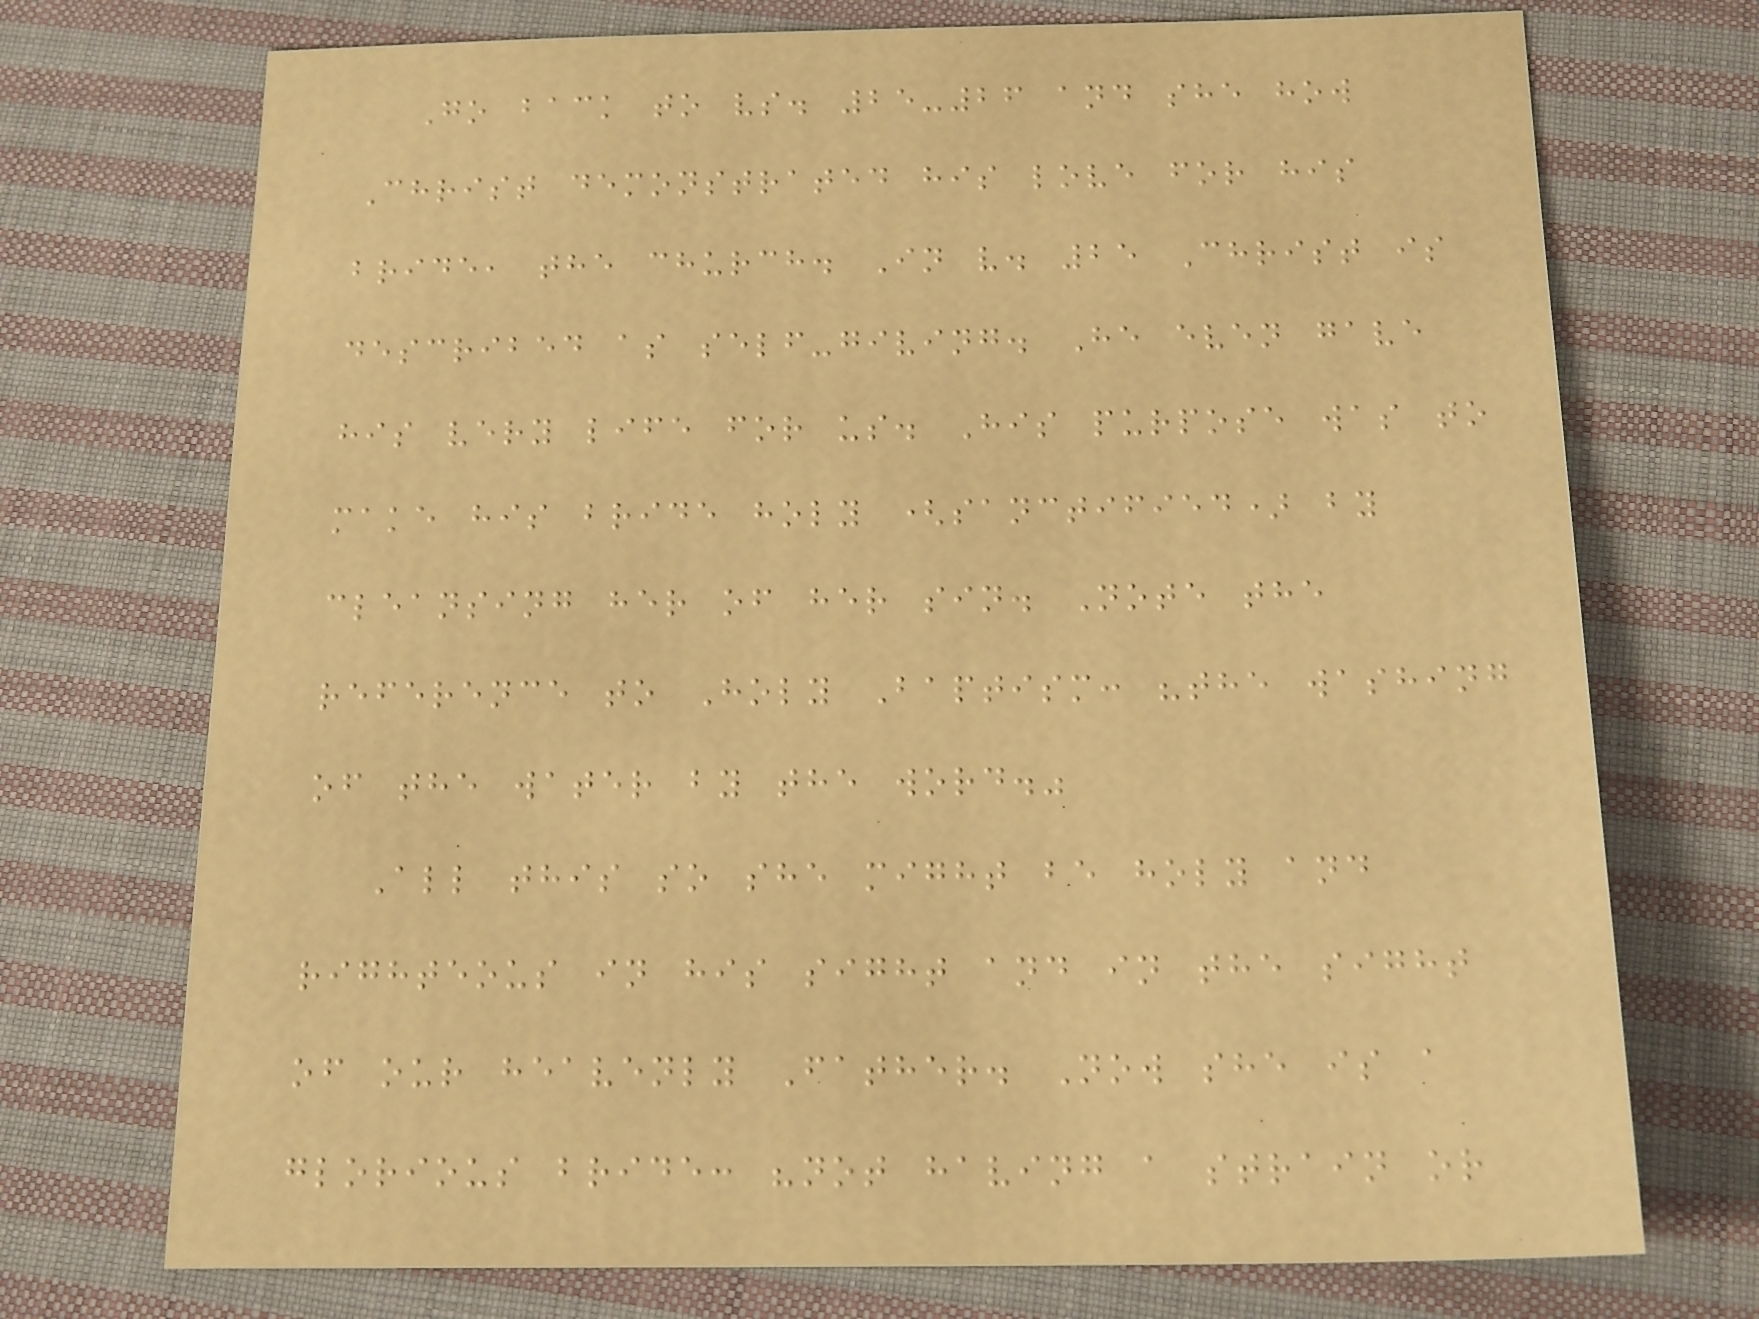Go back to vs. 25-26 and she how
Christ demonstrated his love for his
bride, the church. In v. 25 Christ is
described as self-giving. He even gave
his very life for us. His purpose was to
make his bride holy (sanctified) by
cleansing her of her sin. Note the
reference to Holy Baptism: "the washing
of the water by the word."
All this so she might be holy and
righteous in his sight and in the sight
of our heavenly Father. Now she is a
glorious bride: "not having a strain or
